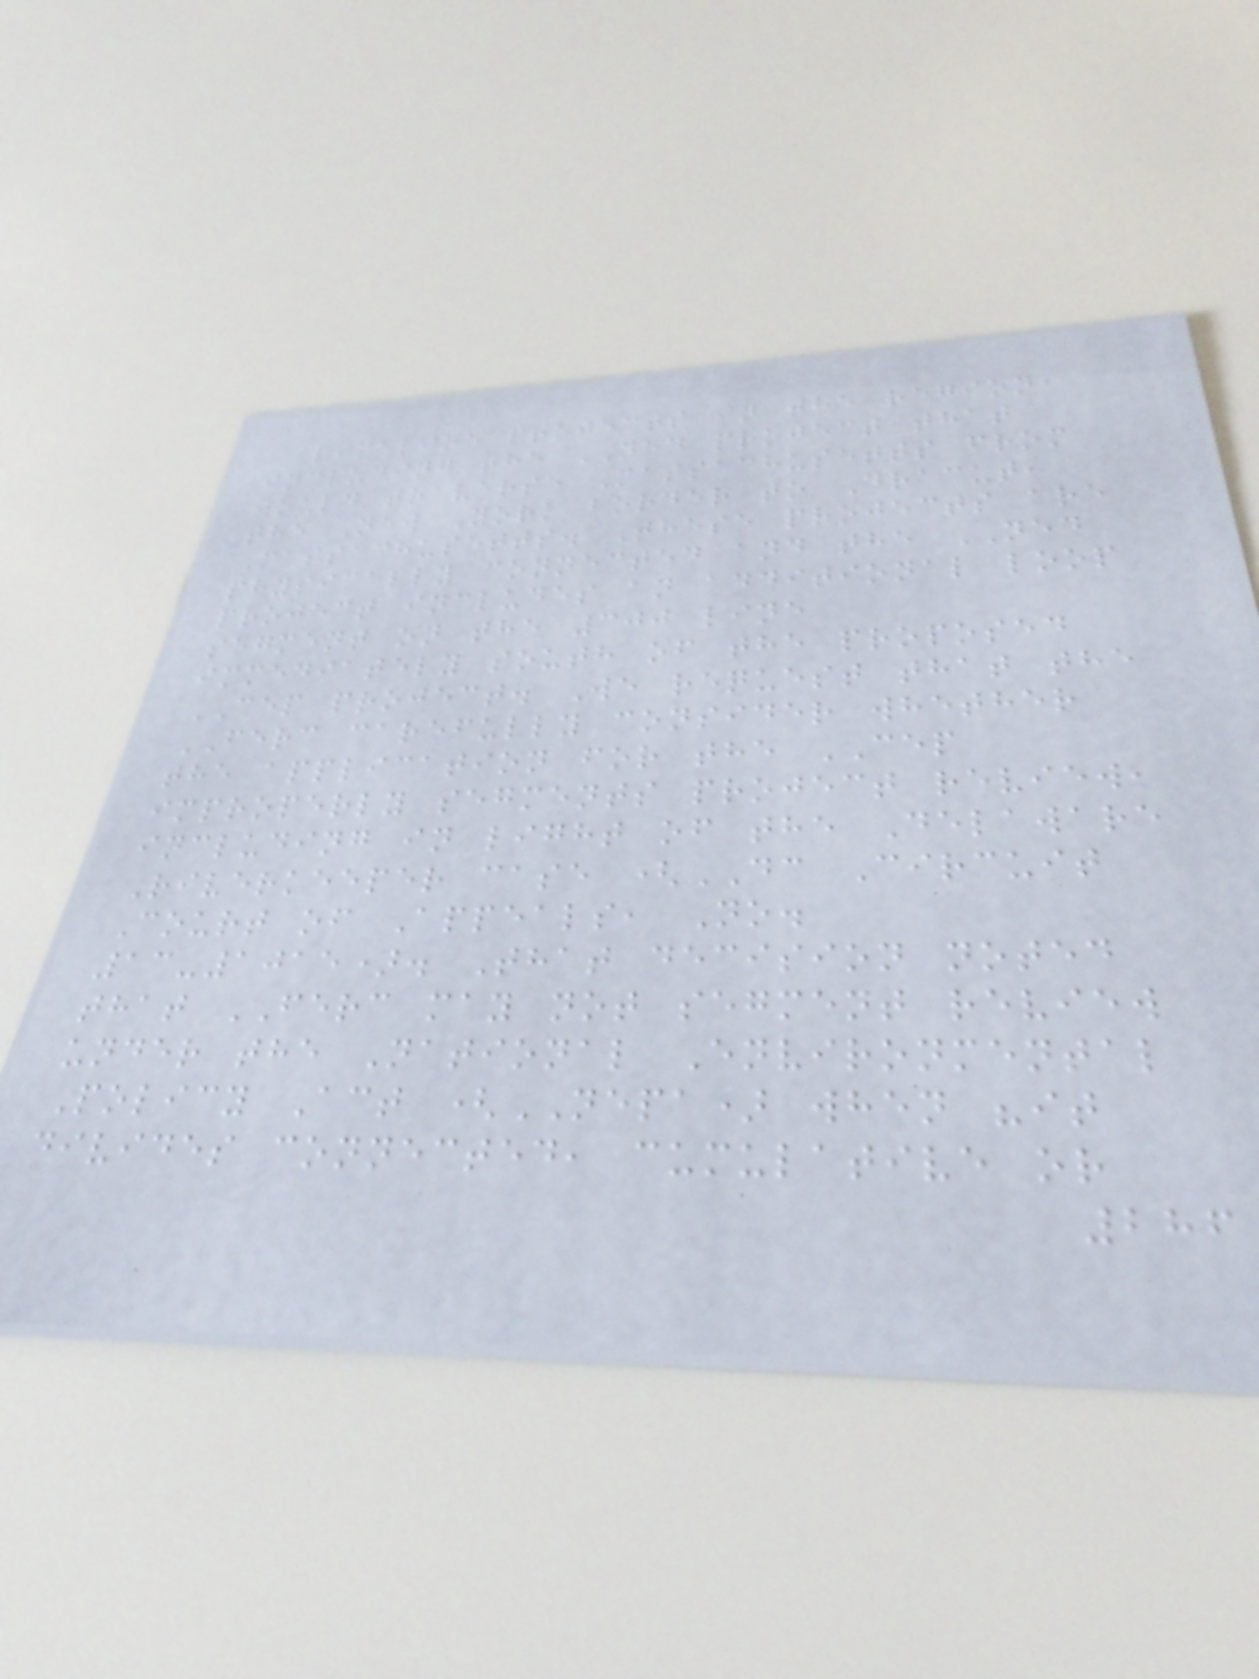pipeline projects in the region,
including the NED project that
would traverse Massachusetts from
the New York border to Dracut,
Massachusetts. These projects are
physically connected and the NED
project includes an additional loop
segment on the 300 line
immediately south of the proposed
CEP project. We request that the
FERC carefully consider whether
the application for the CEP
improperly segments project review,
including in light of the Delaware
Riverkeeper case (DC Circuit
Court of Appeals, No.
13-1015). That decision noted
that FERC may not segment review
under the National Environmental
Policy Act (NEPA) when "it
divides connected, cumulative or
286
